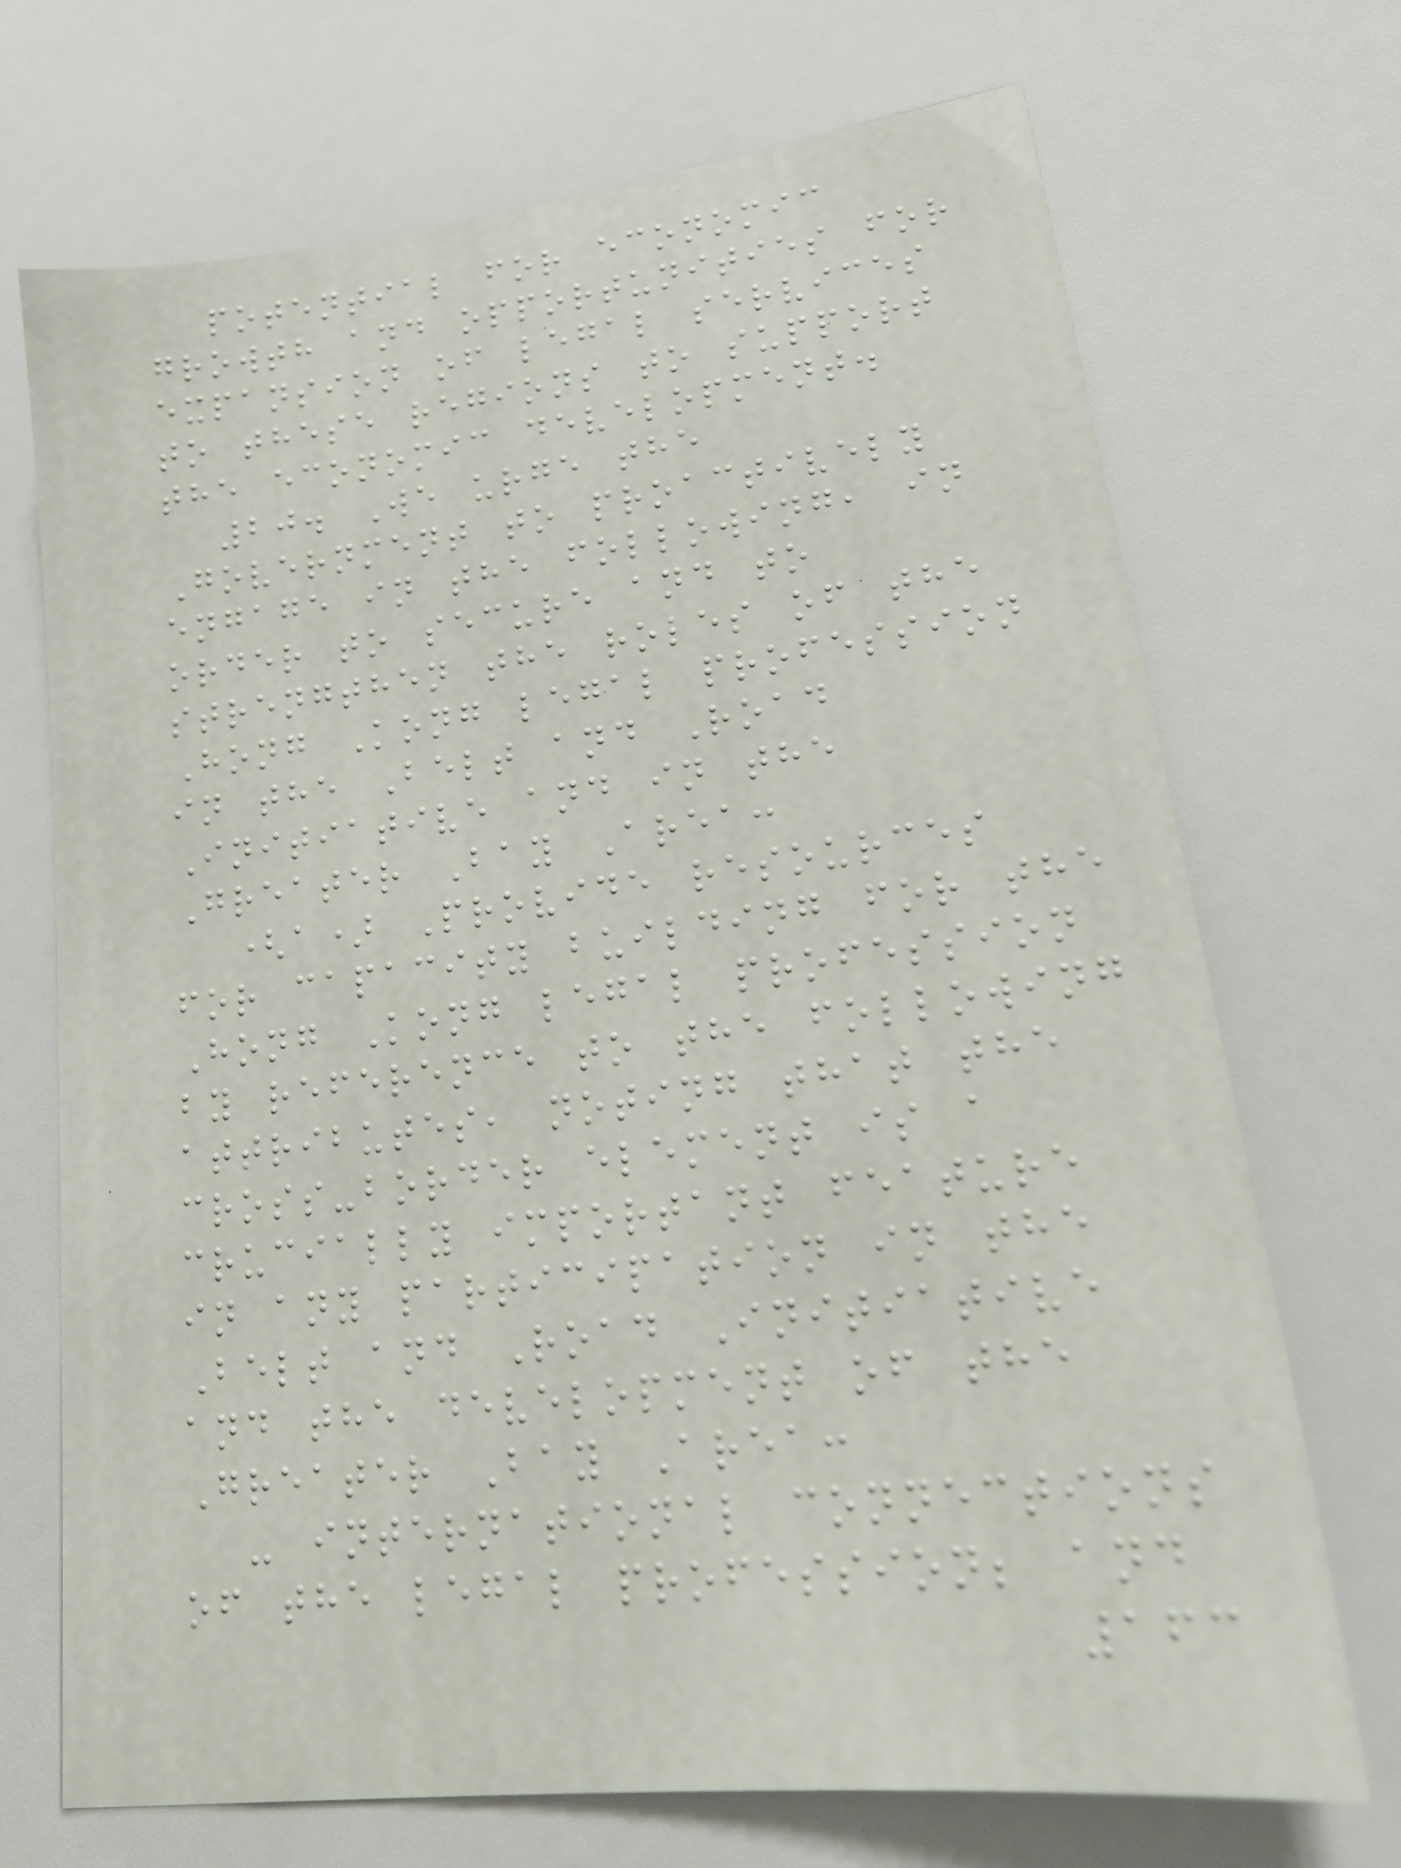potential for economic
growth and opportunities for
expansion of legal services
to these regions to support
the economic development.
20. We urge the
Government to proactively
engage in the following, in
order to secure and to
strengthen the roles of the
Hong Kong legal profession
in the Belt and Road
Initiative and in the
Greater Bay Area:
(a) Provide resources
for capacity building for the
Hong Kong legal profession
by reference to the following
attributes, noting that the
cross-border element is a
crucially important feature
in any participation in the
Belt and Road Initiative
and the development of the
Greater Bay Area:
- international connections
of the legal profession; and
163
